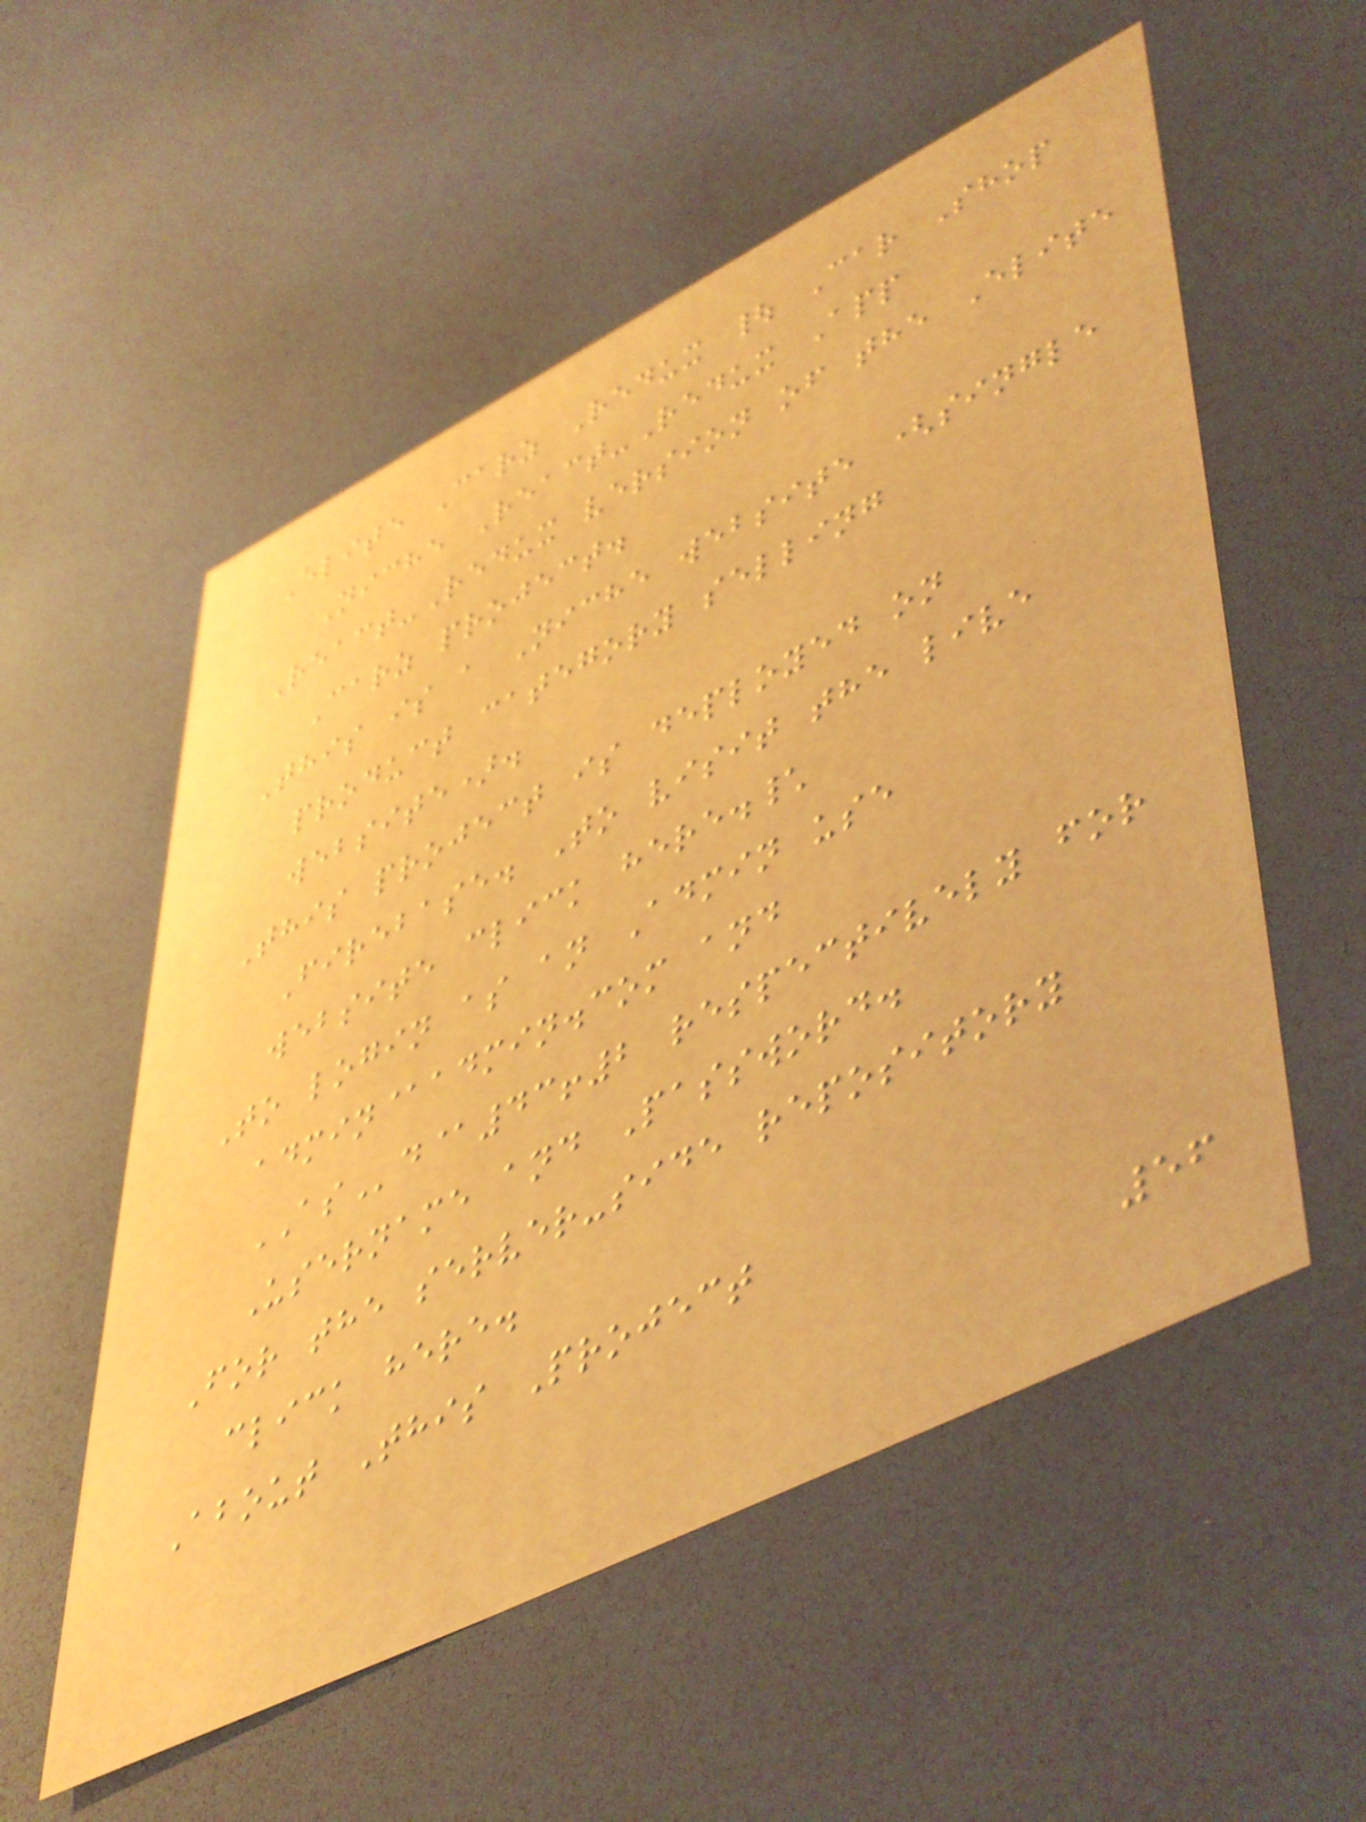Elite Carz Redux | Car Shop
Niche React-Redux App
React-Redux version of the Elite
Carz project.
This is a Niche website (single
product category selling
website).
This project is deployed on
Firebase. To visit the live
website click here.\
To login as an Admin use
admin@admin.com and
ASd@43!2 respectively for
Username and Password.
For the server-side repository
click here.
About This Project
56
